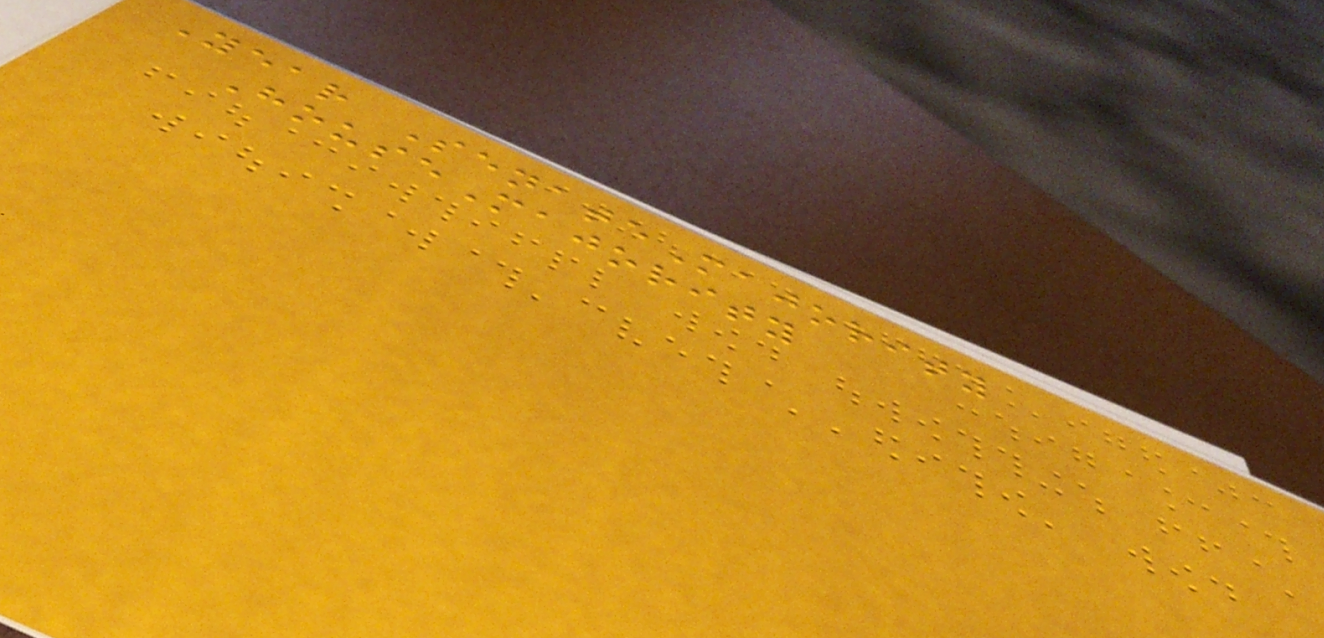Year SenateMajority
HouseMajority
